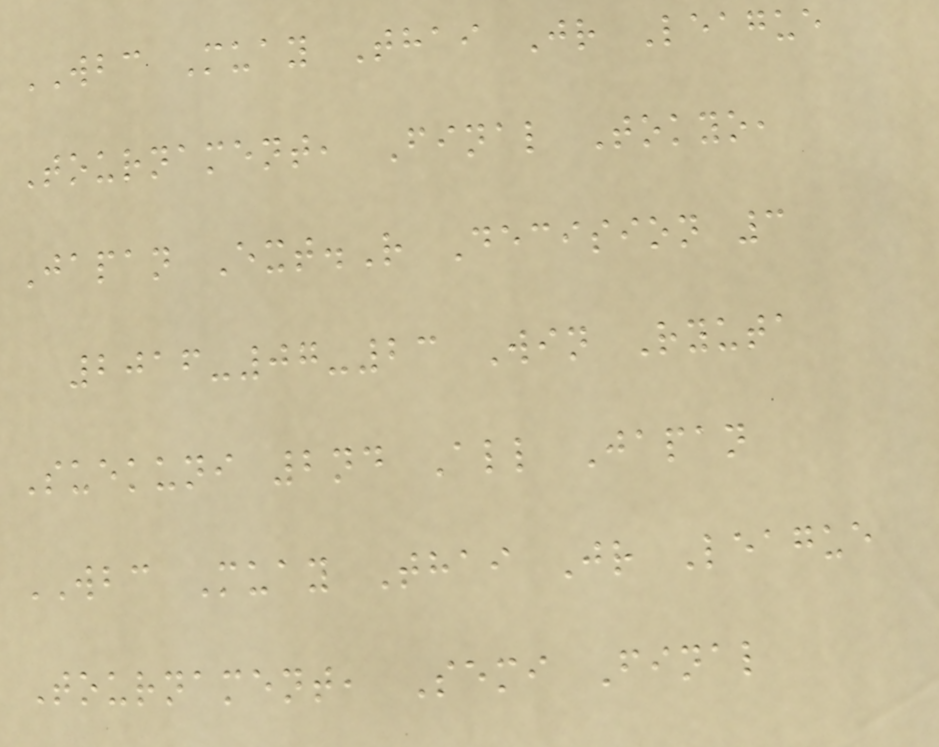WBC Muay Thai Jr League
Tournament, Final Tokyo,
Japan Ext.R Decision 3
2016-07-23 Win Ryuta
Suekuni 2nd All Japan
WBC Muay Thai Jr League
Tournament, Semi Final
